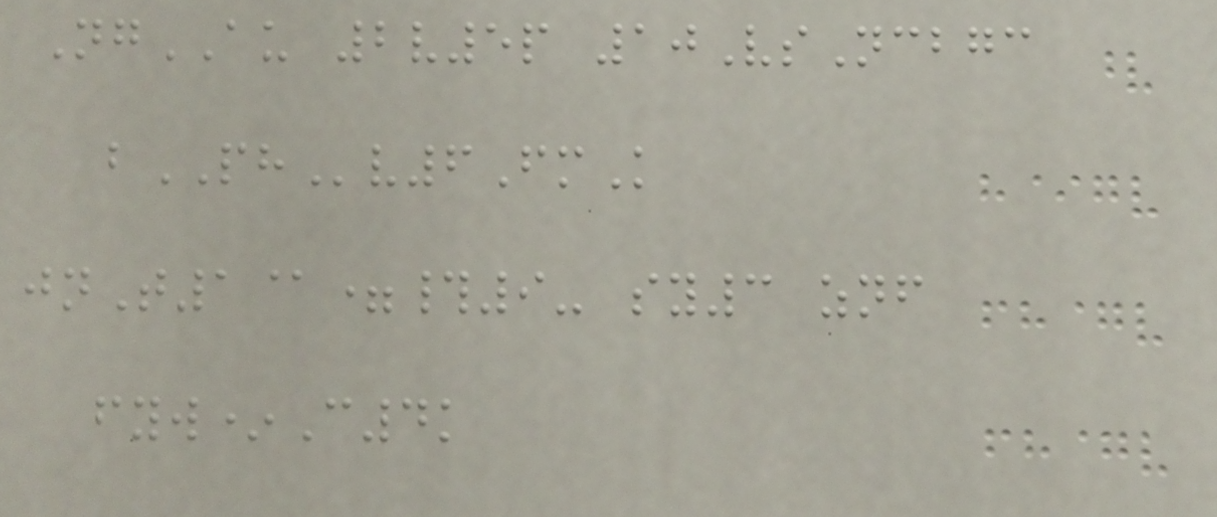NgAU 2v5p 10VsNcbgc
bPHv6FmK
jnT1@=#9- sy3 znf
fyw*C4k
